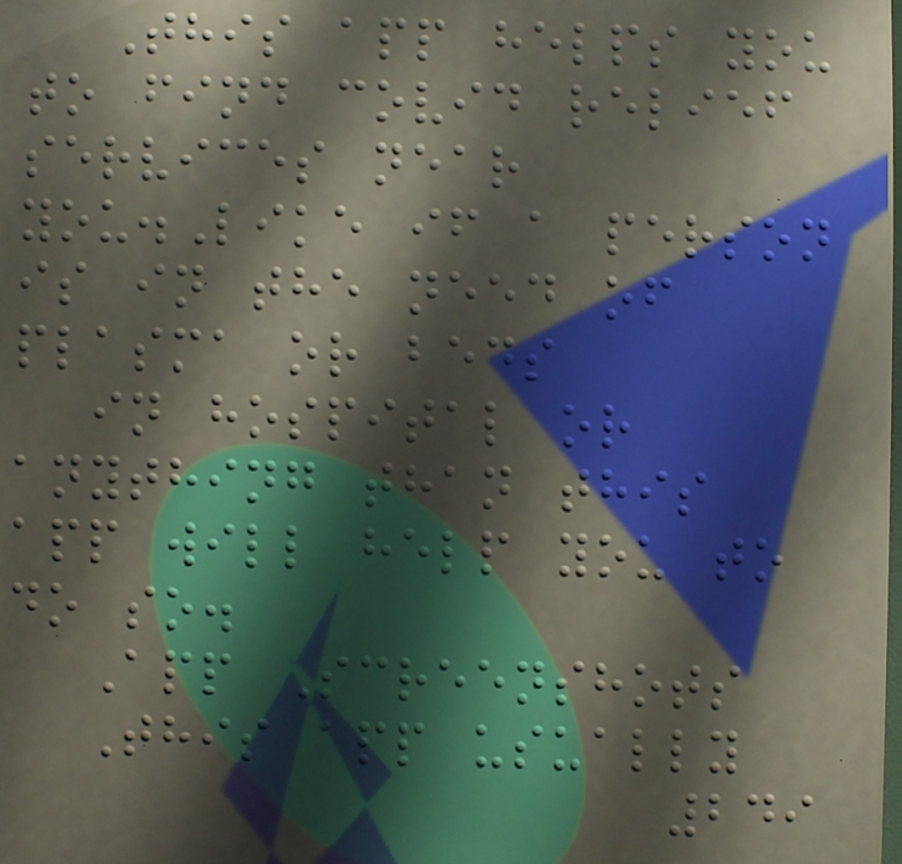This app helps you
to find covid relief
services near
you.Like if a person
is in the need of
plasma or beds
in hospital or
anything than this
app will help you to
do so.
App Screenshots
This app usually
249
